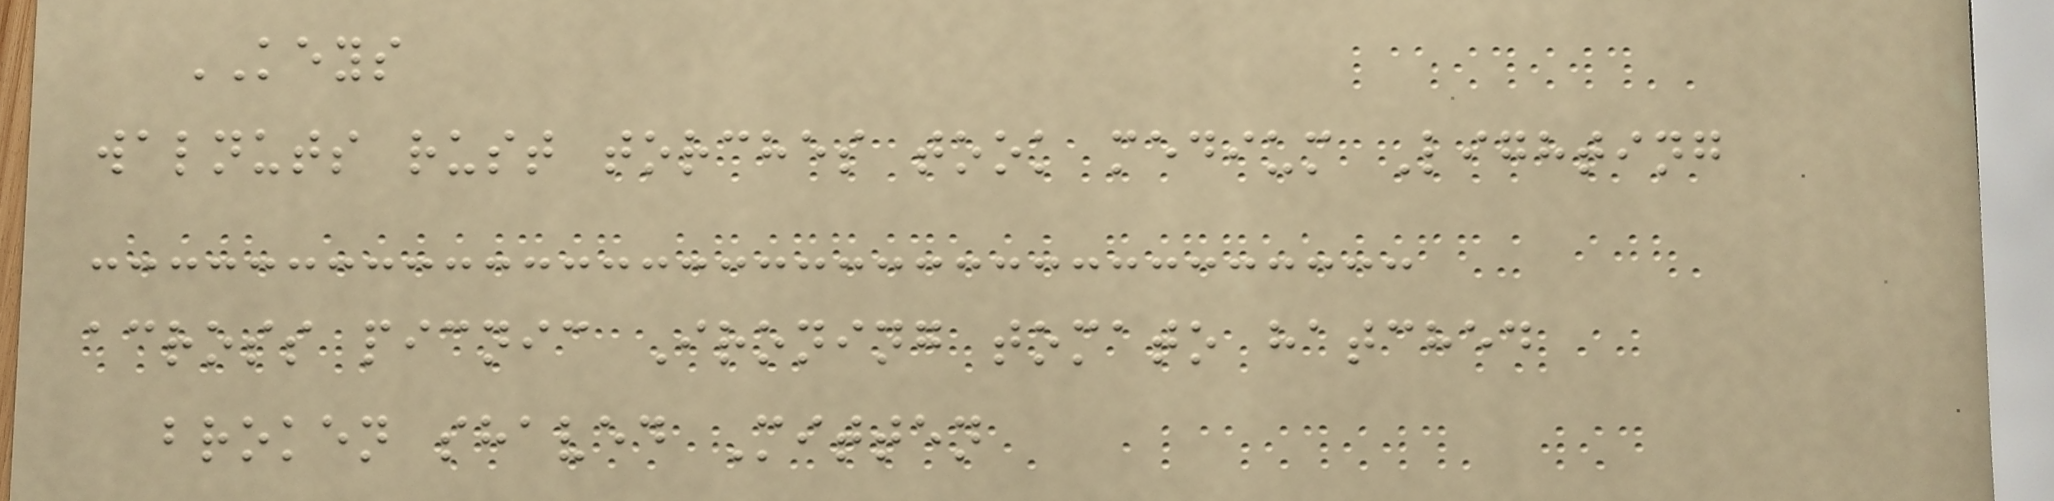KEYS
walnuts rust torches took medium Lighting
across picnic Ironing tomato hatched
broken shaved Mitten
